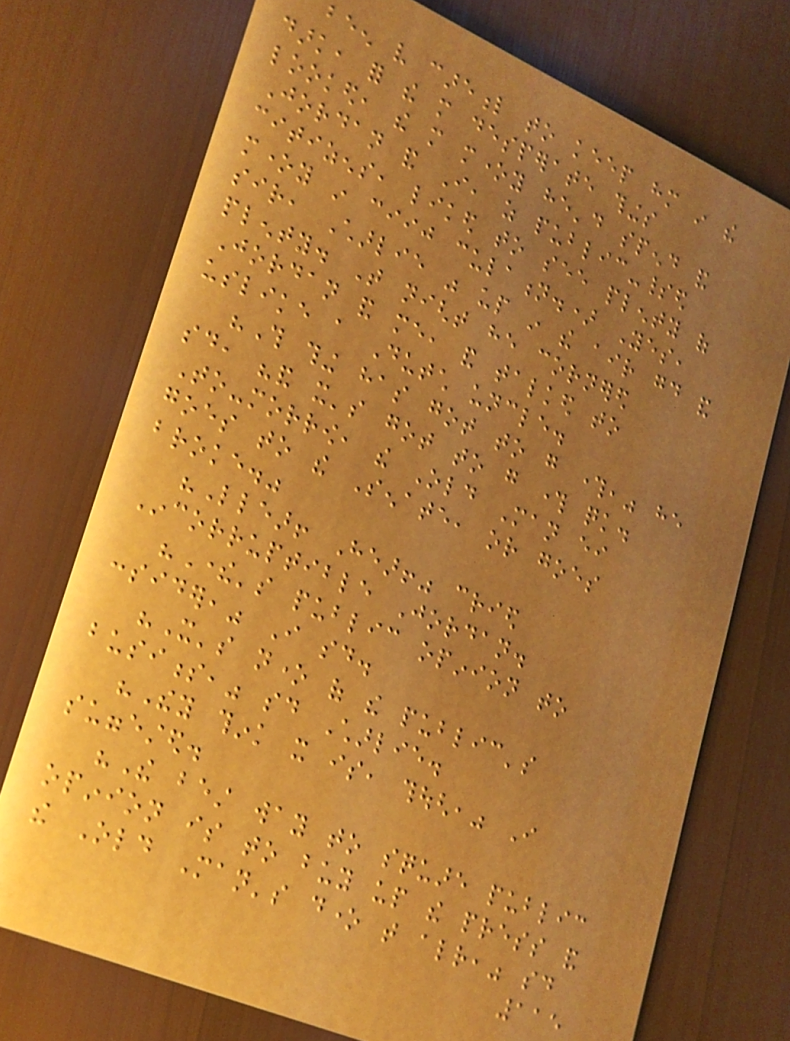been very careful to keep him in the
dark, for the more desperate things
looked, the more money he'd spend and
Jordan and I, as public-spirited
citizens, liked to see plenty of
money in ciij culation.) Yes,
sir, Charlie was up in the air good and
plenty. That night he cornered
Jordan and me, and talked to
uslike a Dutch uncle.
"This thing has got to go through," he
said, "and it's got to go through quick.
To-morrow, the Old Man either
goes to the Senate, or goes
broke."
"Llear! Hear!" cried
Incorruptible Jordan.
"There's public opinion to
consider," I said.
"It's none of the public's
business," said Charlie.
"They think it is, though," I
suggested.
"The best way to square public
opinion is to buy up the press and
the Old Man's done that already," said
115
